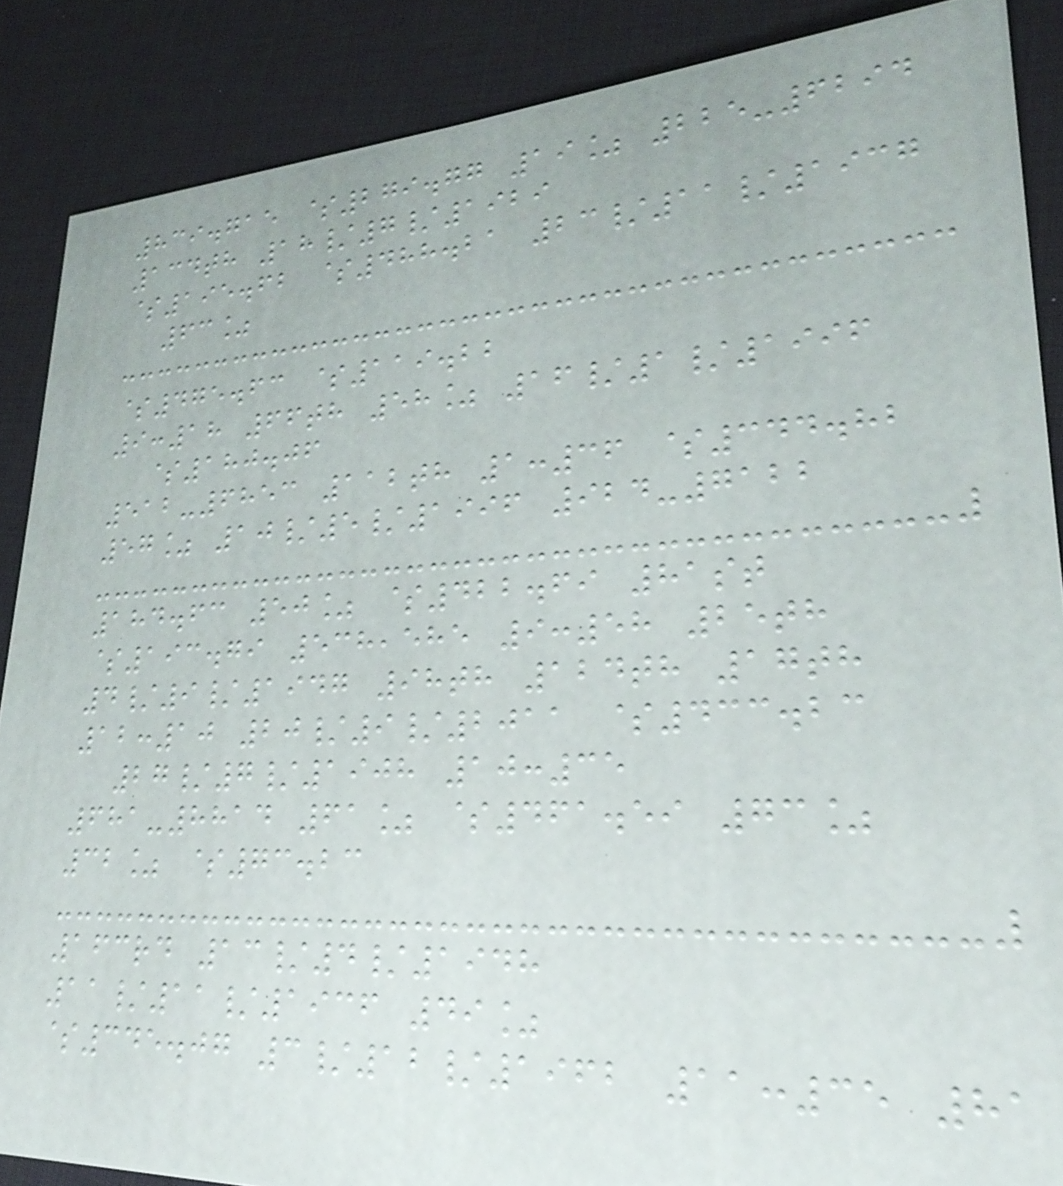839.715 $279.77 19% 225-6294
134th 18/7/1929
$195.62 $488.21 23/11/1937
63%
$475.63 $119.22
9:18 66th 58% 16/1/1996
$180.06
512-6853 112th 1:36 $344.82
57% 10/5/1996 924-7122
184.63 50% $422.69 81st
$193.79 538,585 9:58 25th
4/9/1947 98th 124th 17th
12:10 20/9/2011 $433.23
27/7/1908 10:35
681-8814 61% $461.59 73%
32% $73.23
163rd 13/4/1948
11/11/1936 49%
$345.07 3/12/1962 11:35 81
